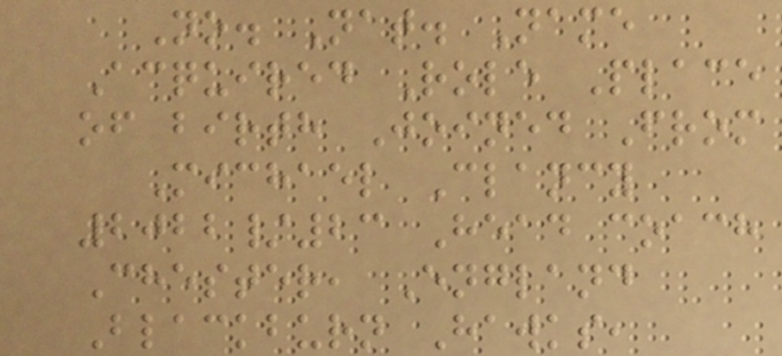No. Nat. Name
Acquired Role Place
of birth Joined From
Michael Clancy
2022/23 Head coach
Chester, England
Blackburn Hawks,
